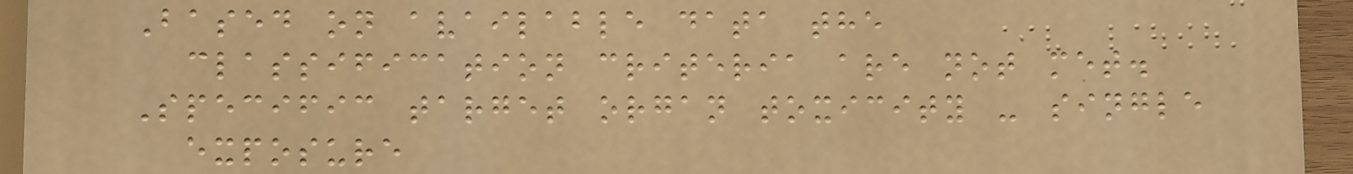Based on available data the
classification criteria are not met.
Specific target organ toxicity - single
exposure
